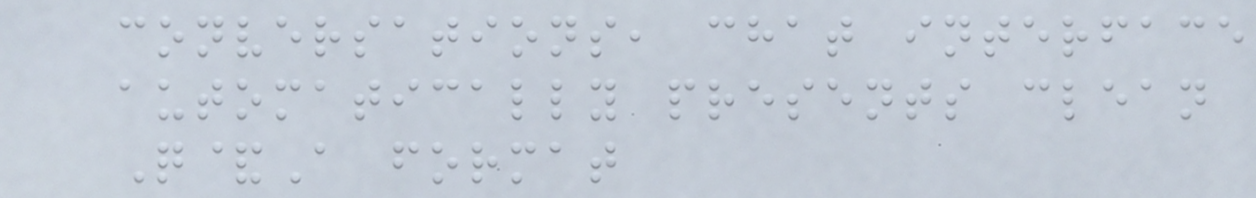conversations, chat interface
automatically presents clean
Q&A format
